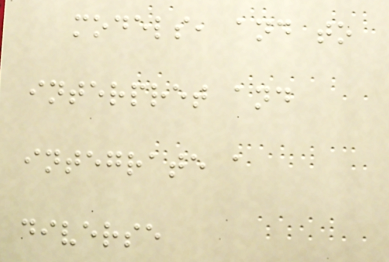models, and to
interpret and
integrate a
diverse
